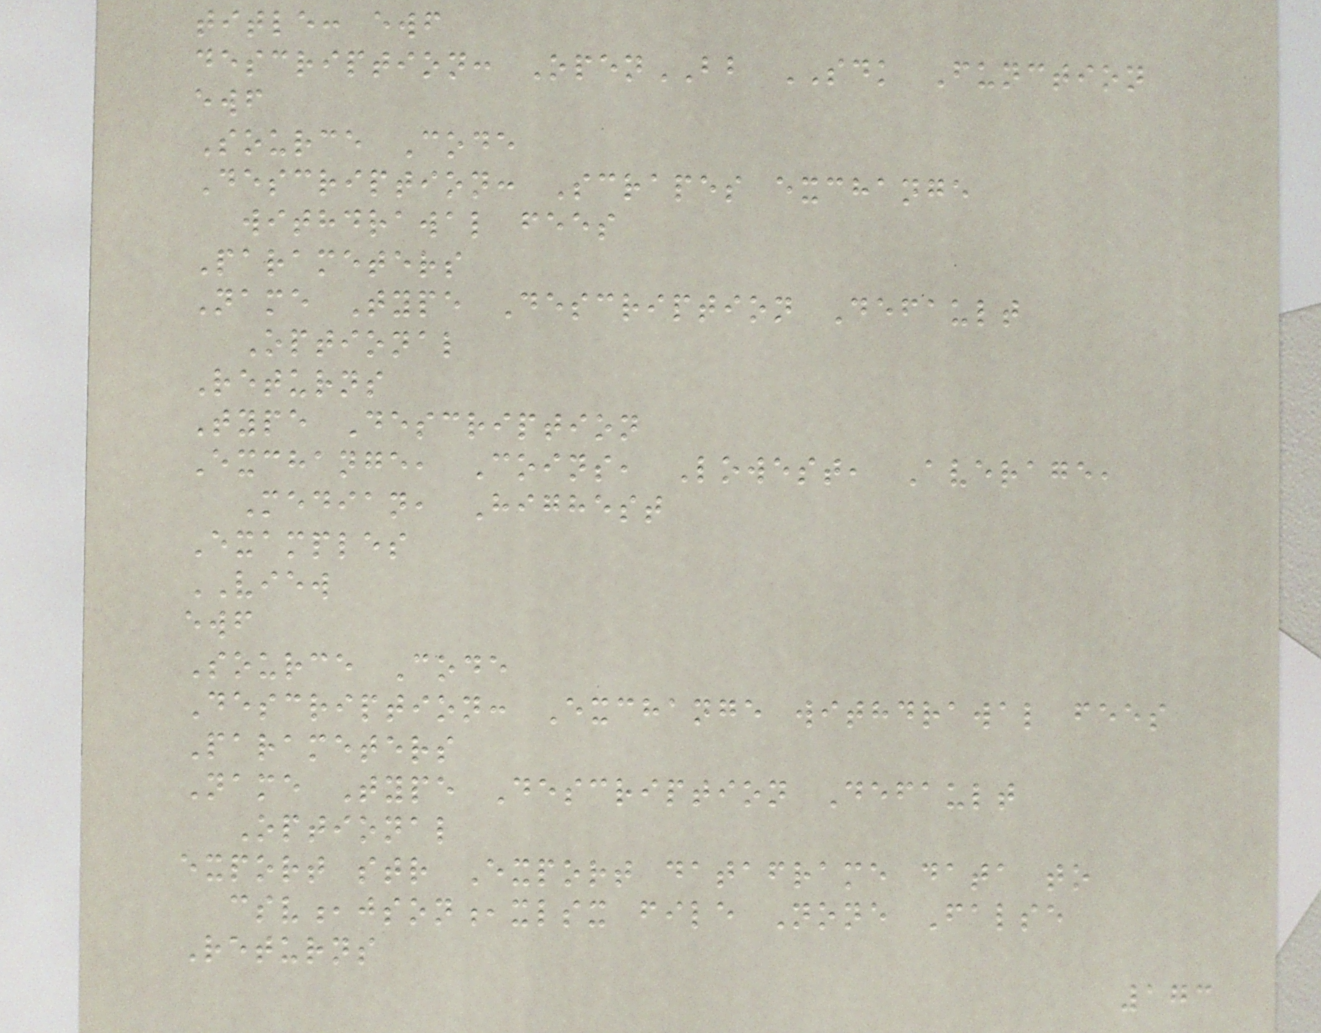title: ewf
description: OpenBB SDK Function
ewf
Source Code
Description: Scrapes exchange
withdrawal fees
Parameters
Name Type Description Default
Optional
Returns
Type Description
Exchange, Coins, Lowest, Average,
Median, Highest
Examples
VIEW
ewf
Source Code
Description: Exchange withdrawal fees
Parameters
Name Type Description Default
Optional
export str Export dataframe data to
csv,json,xlsx file None False
Returns
173
